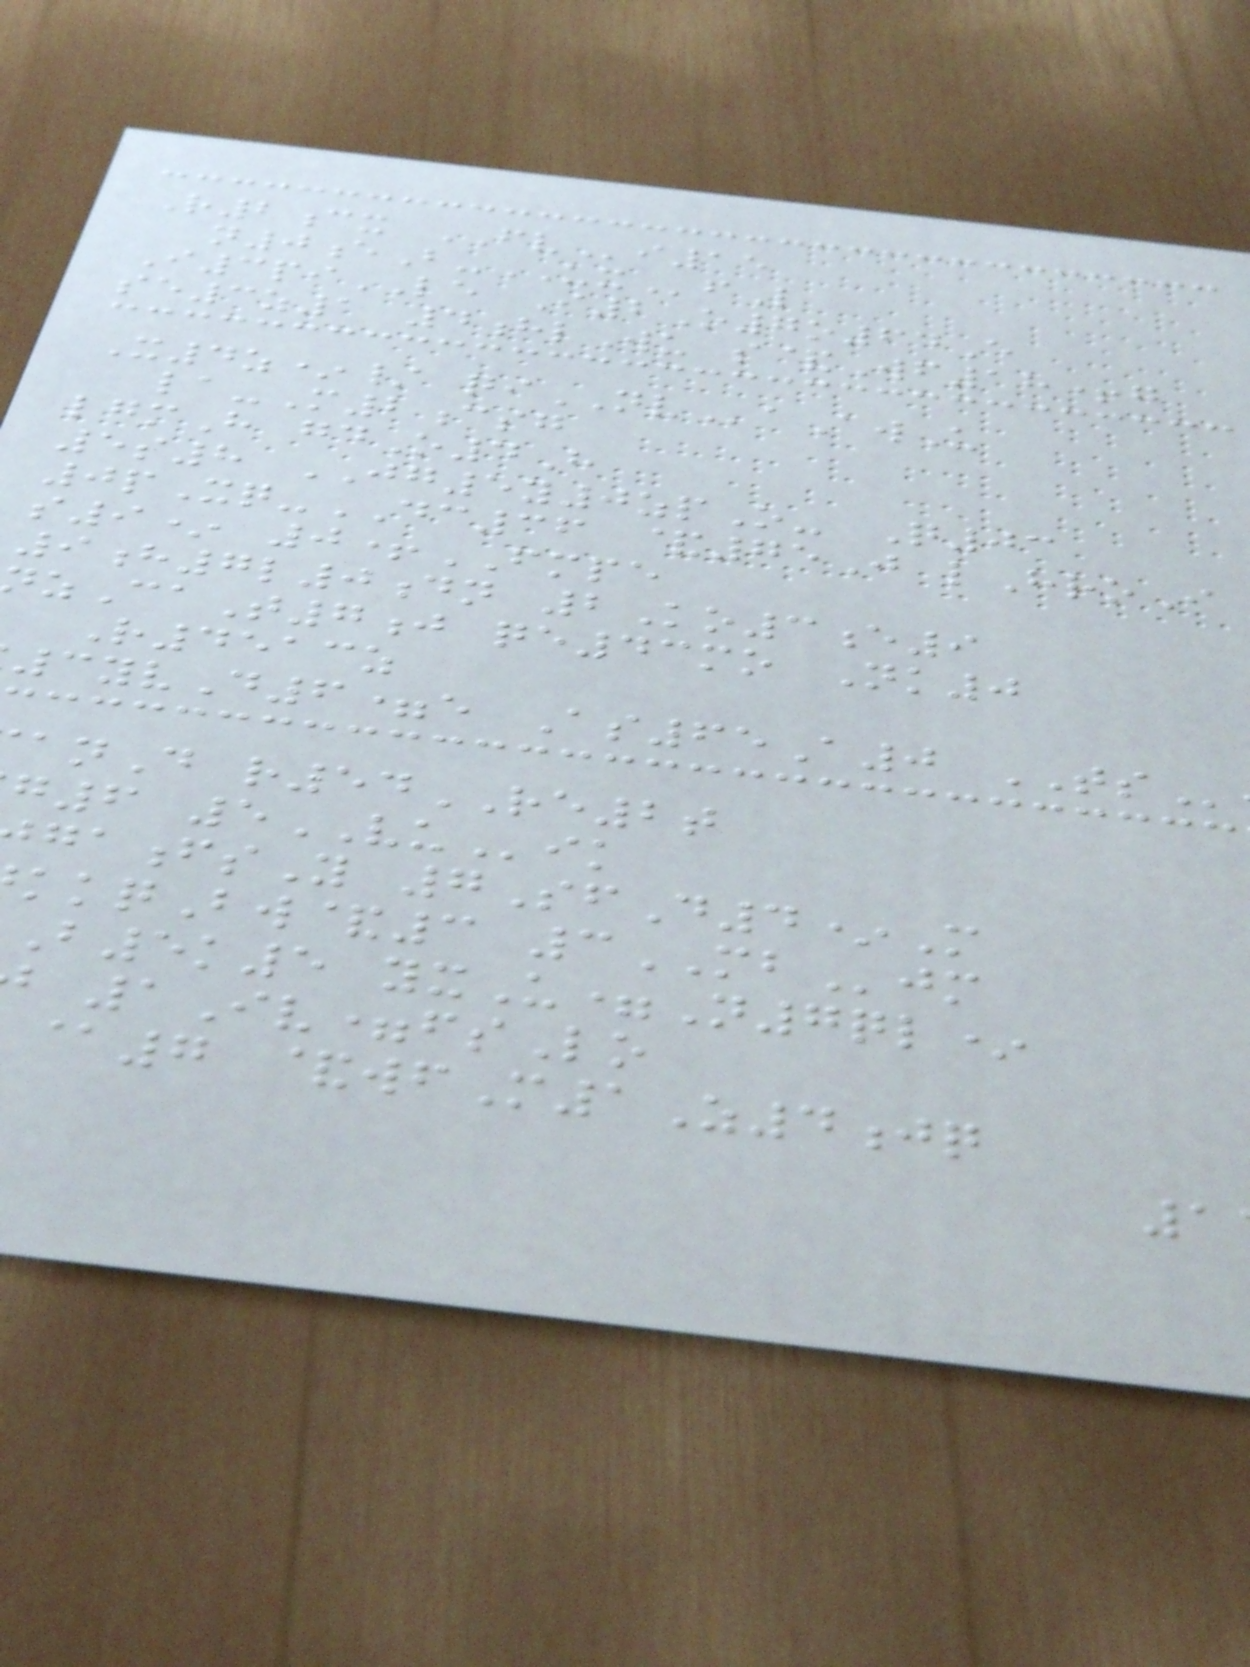R2cx FVi15
n0eB-UXfL
I3piLE I2O7o64E
se3z1 4hlWu s&Wf18+g
X4z*/ qiNVaAwU
la-M2csg
lgmH gdO4H
5s8 JG5y0zpO- Q03
0pXq-DC36 &75J lHroI
s9* 0+FMPE
9h7l0dn 2Ko3e9
zCaT7j qe43mo Nk0
R4513z
3yvD6=e As65A0 TS
nD r54RE2t
g6 5VUik
fsY 7SfD4*M
kkqBw&3 3MBjm
B5k5 yxU=N7ql*
1Iv=fsLo
@7 &wfM1Z4jq
